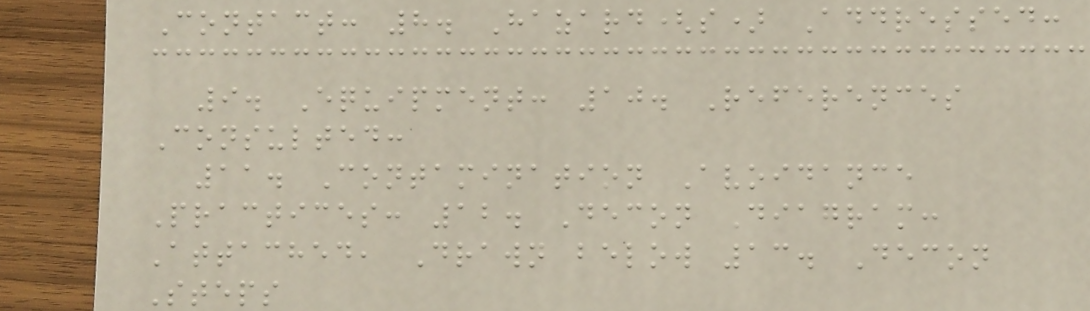Contact: 8. Hazard(s) Addressed:
9. Equipment: 10. References
Consulted:
11. Contamination Avoidance
Practices: 12. Decon Diagram:
Attached, Drawn below 13. Decon
Steps
